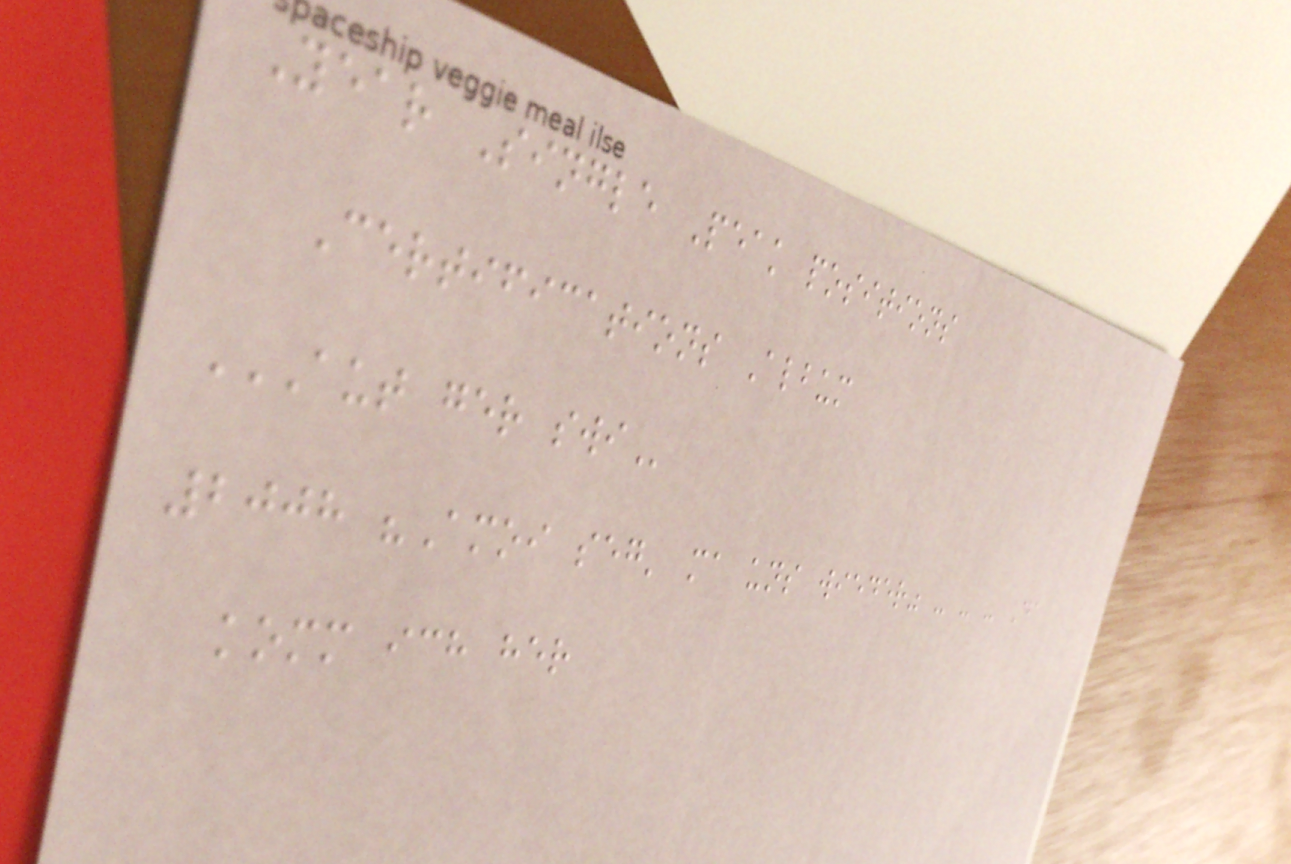Year Single Peak positions
Certifications Album
AUT GER SWI
2008 "Amoi seg' ma uns wieder" - - - Da
komm ich her
